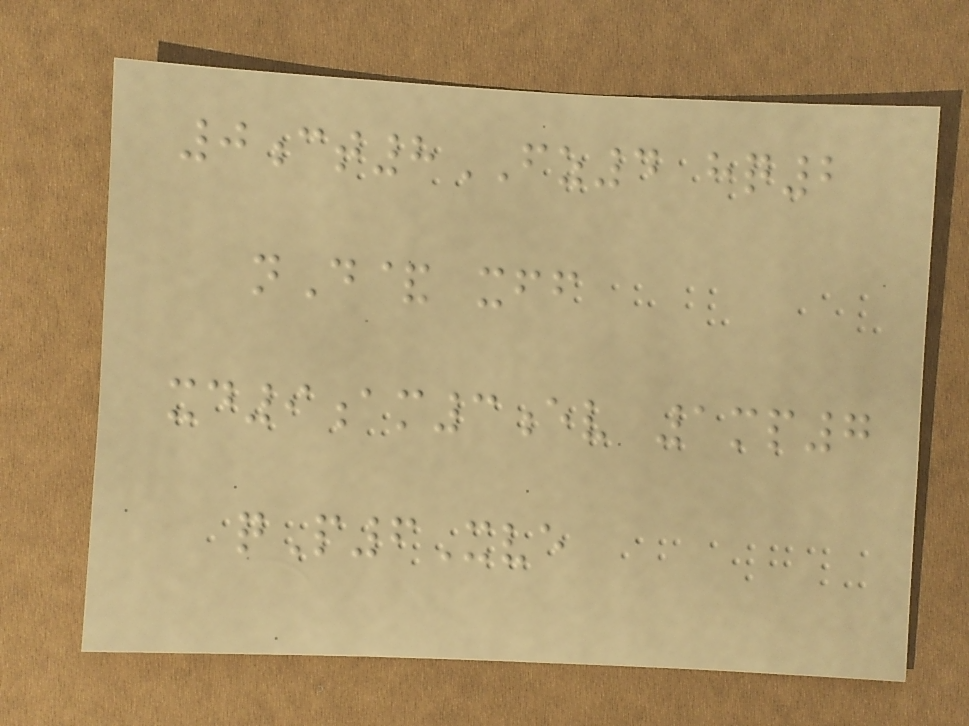0ct8FZ4 hq2
nD& xff
xd9am3ev 1mp7
qP6Xve
